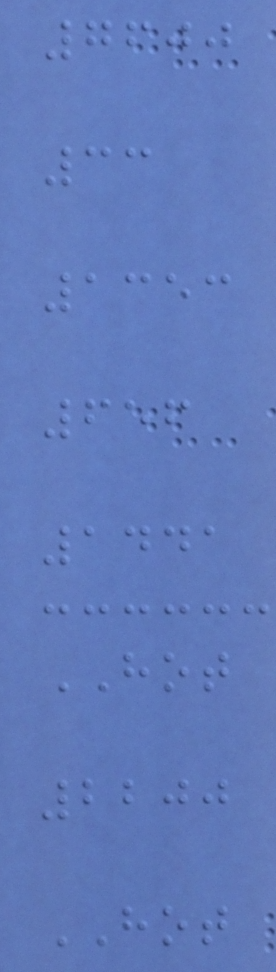7600
33
1353
656
1441
HOT
2200
HOT
